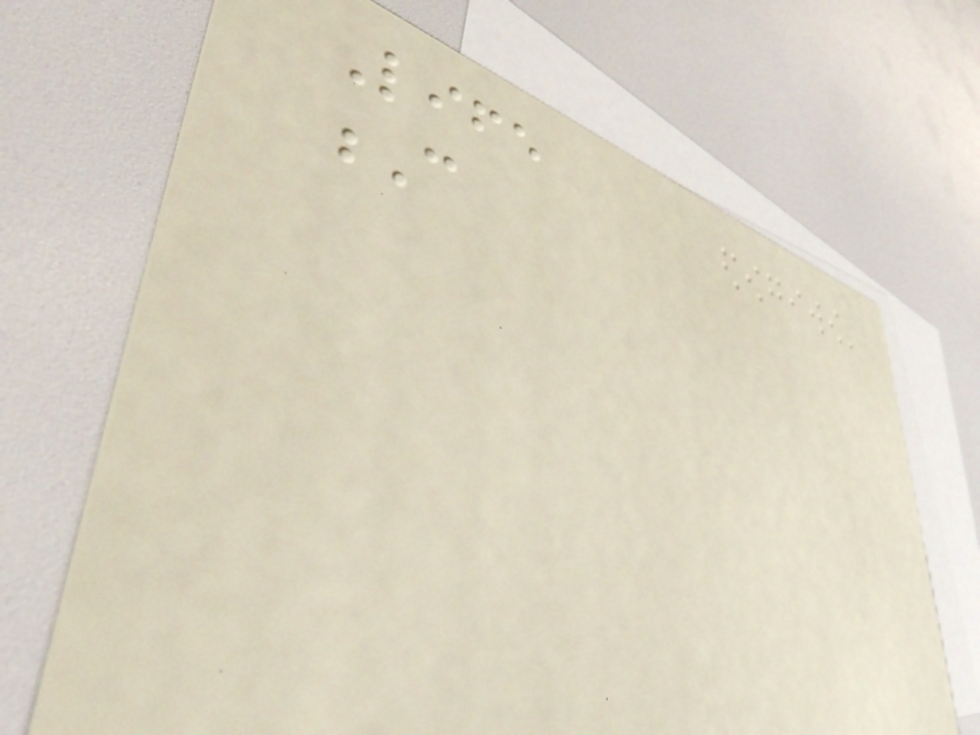Life
C
